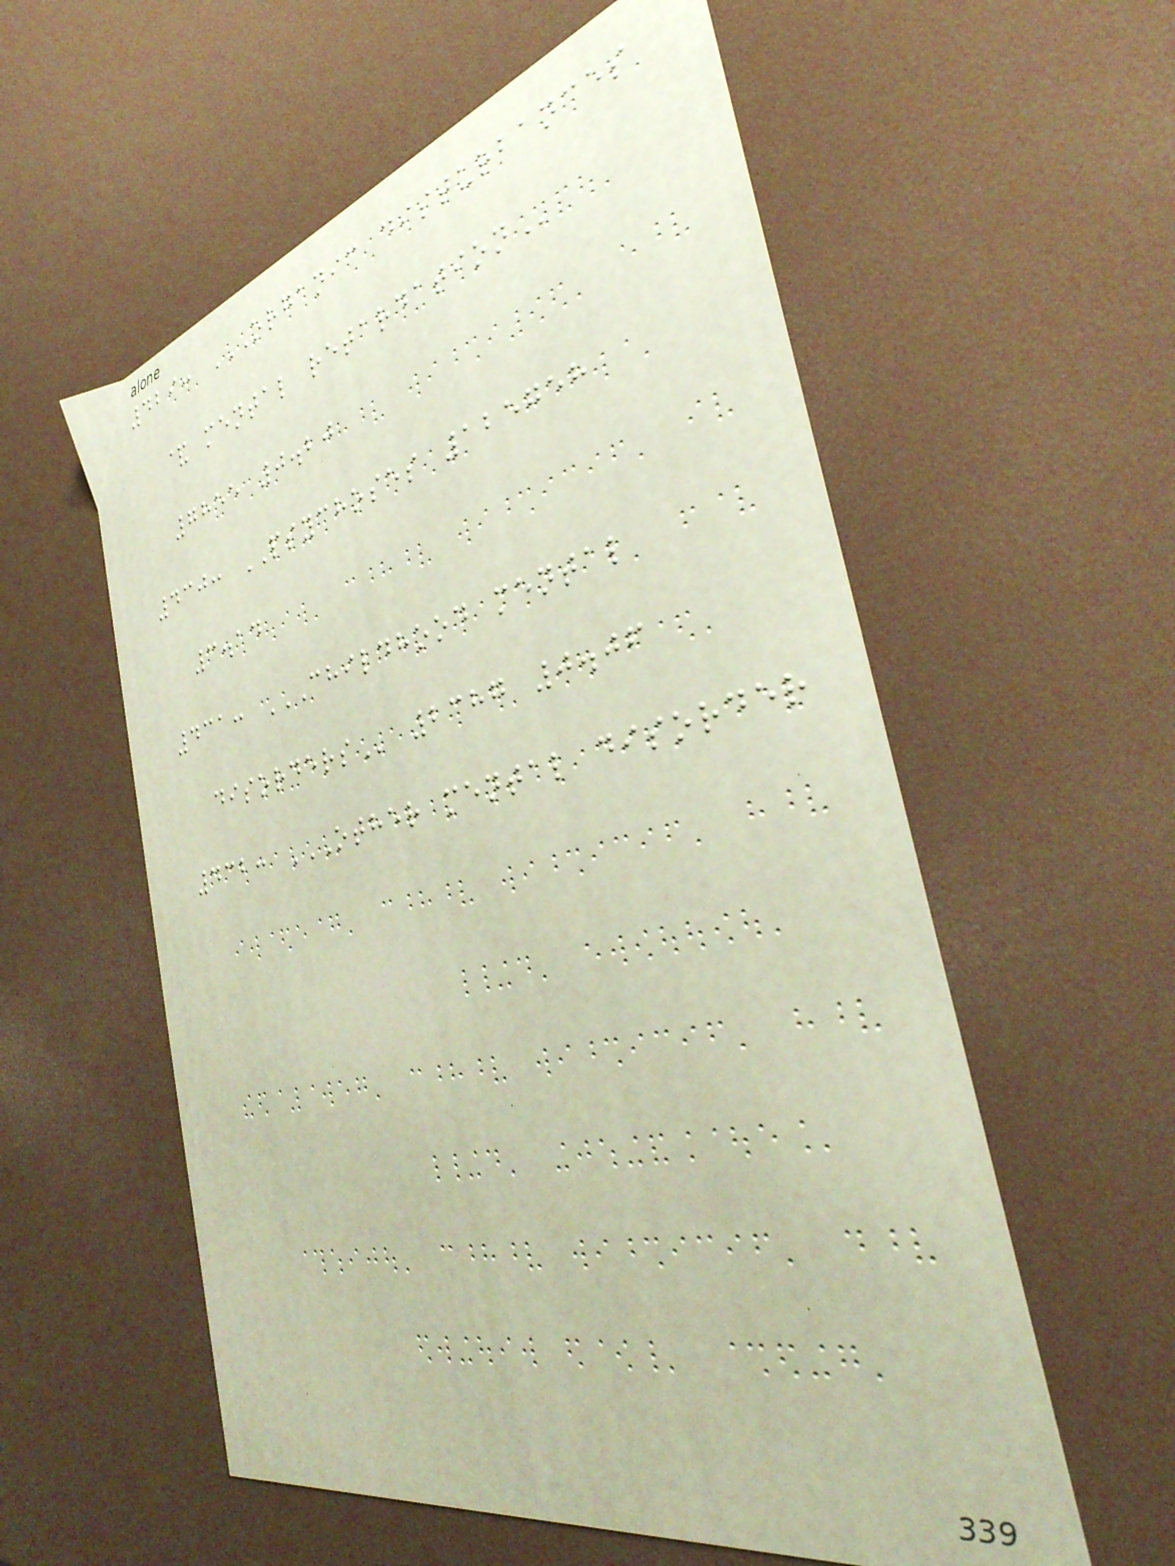429: ORGANIC DISTURBANCES
& MENTAL RETARDATION
7855 0.20
430: PSYCHOSES 125758
3.14
431: CHILDHOOD MENTAL
DISORDERS 2387 0.06
432: OTHER MENTAL DISORDER
